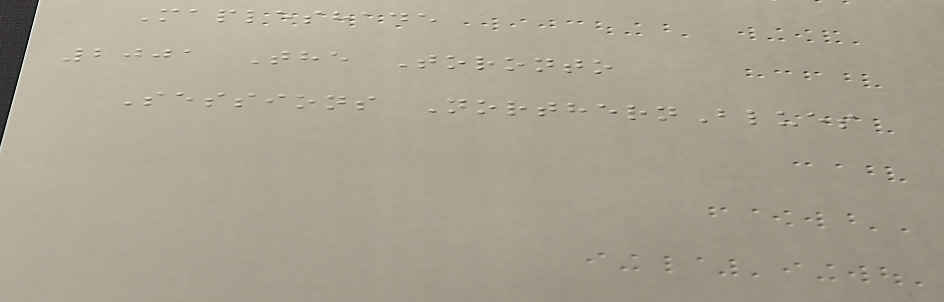Mapleshade
2001 The Toronto
Sessions NorthernBlues
